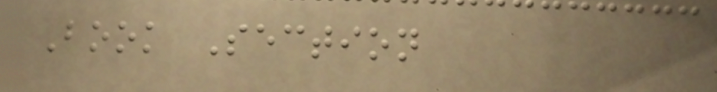Book Section
